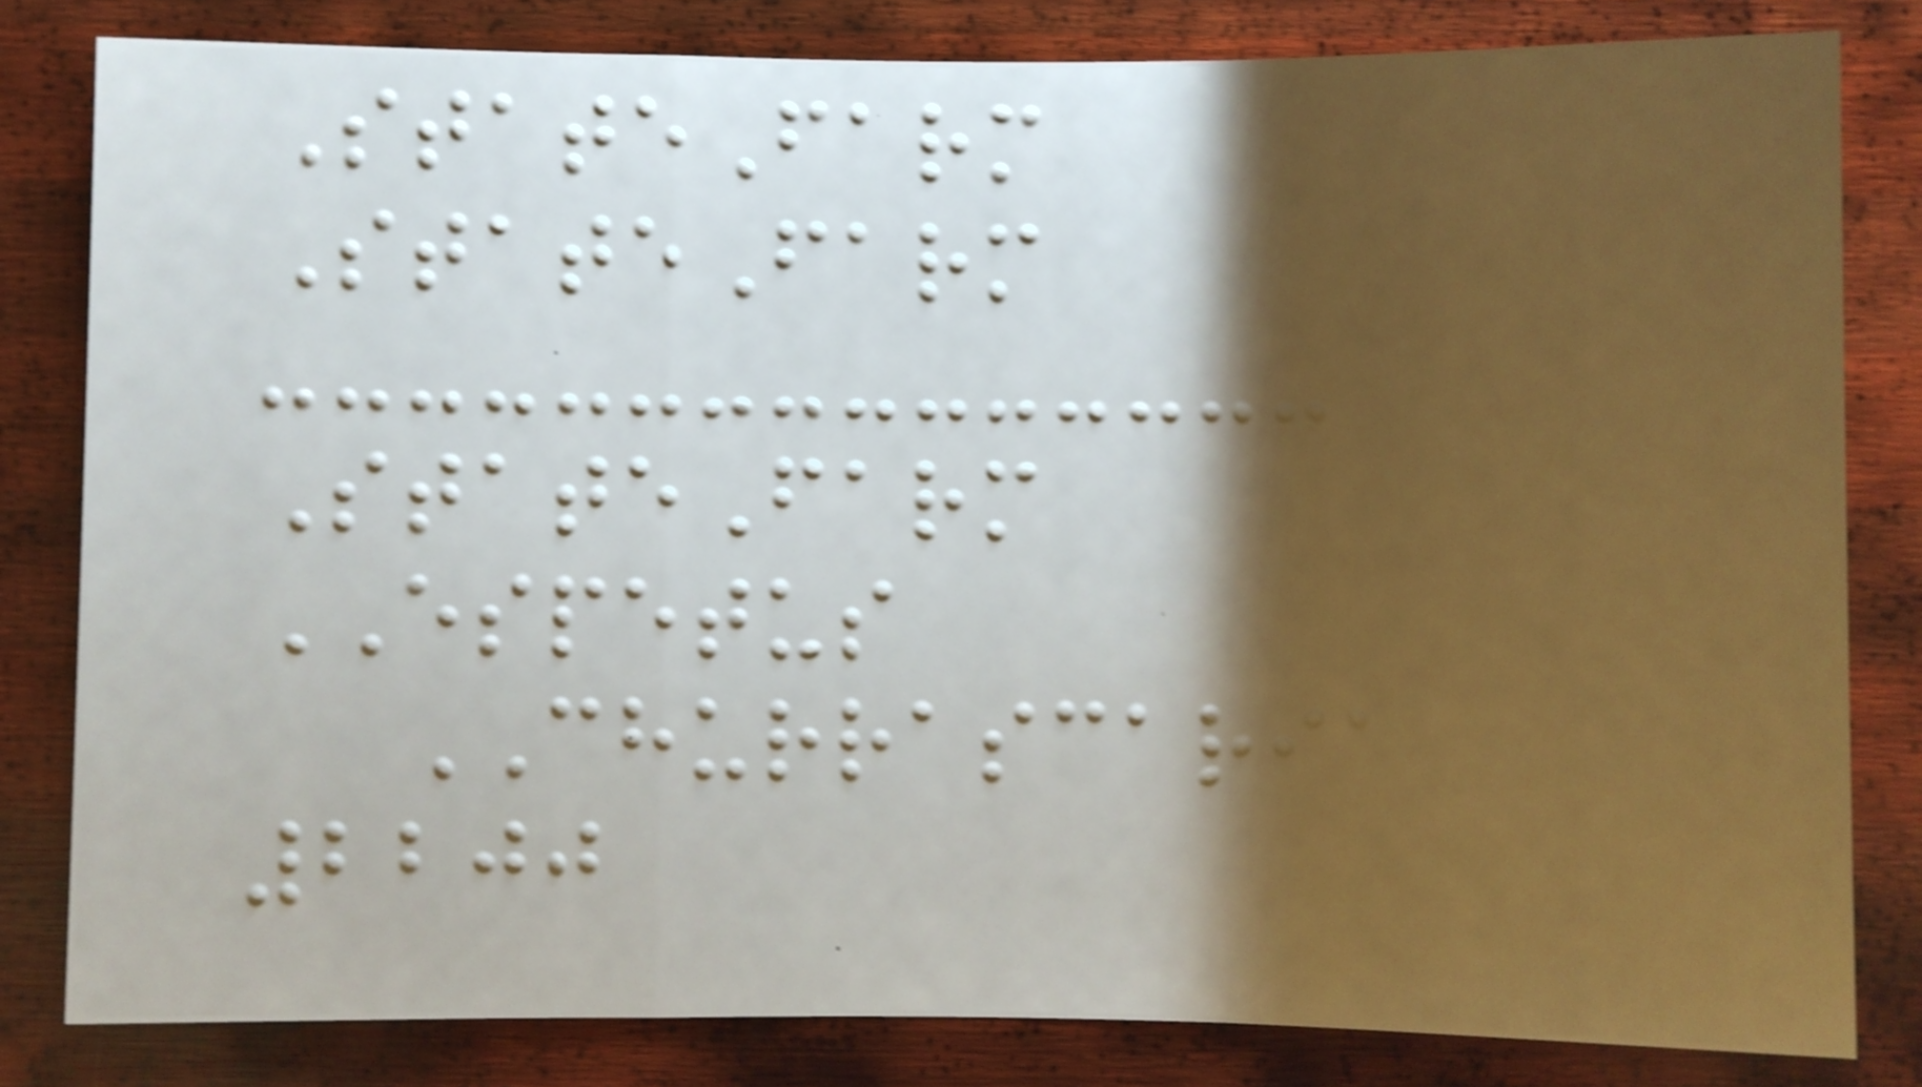StateFarm
StateFarm
StateFarm
ESPETUS
CHURRASCARIA
2200
